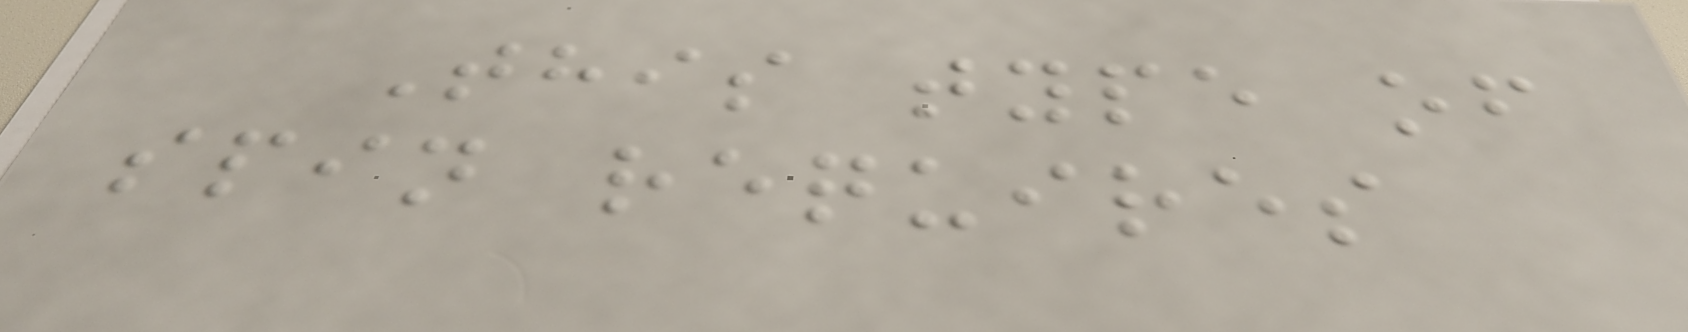This type of
spin requires
